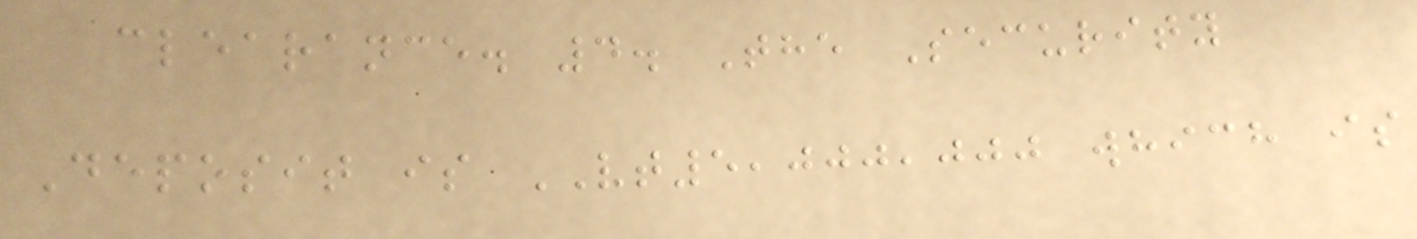clearance. 4. The Security
Deposit is VT5,000,000 which is
